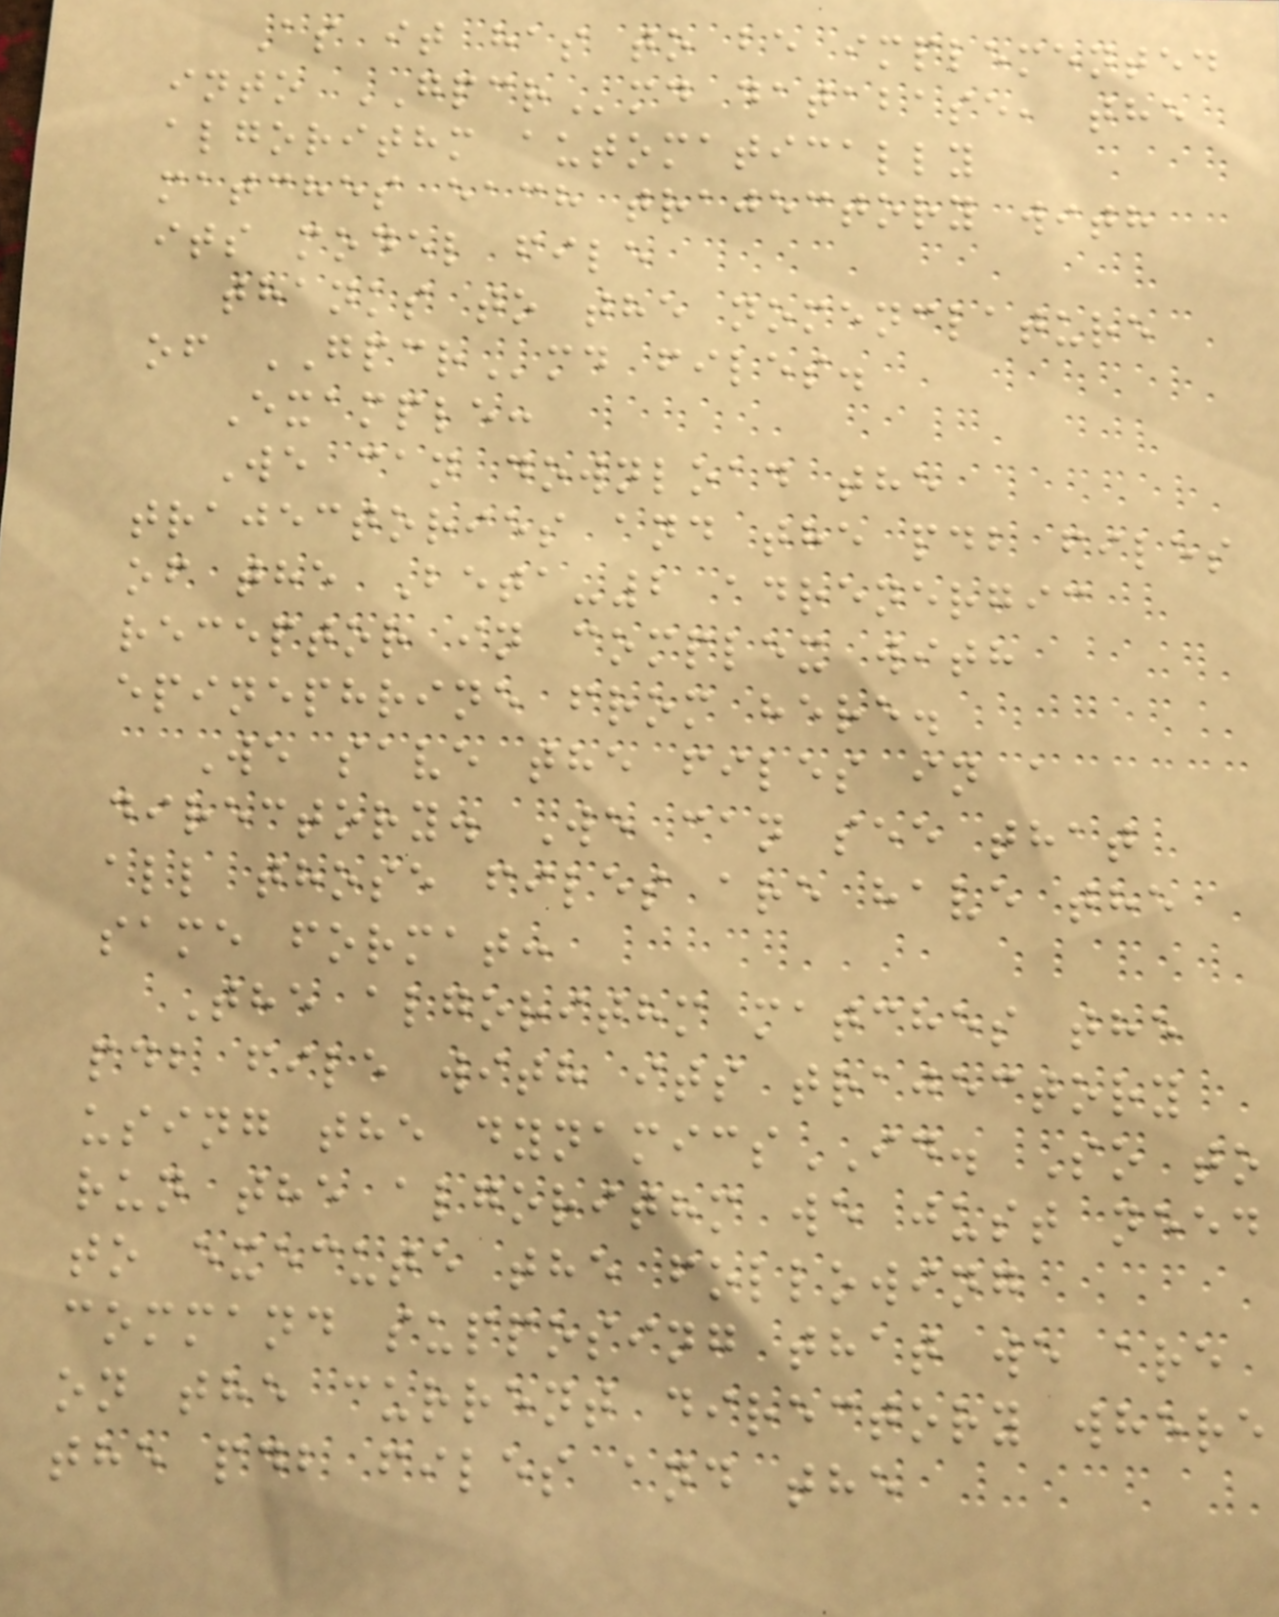As it has to be implemented
into GPCRmd database, the
algorithm automatically
matches each trajectory with
its model file
thanks to the nomenclature
of GPCRmd files.
Example:
We can download the
trajectories and the pdb files
of the Beta-2 adrenergic
receptor in complex with
epinephrine from here.
We save the files in a
directory. We can see that
all those files are have the
same format:
The algorithm matches the
pdb file with its trajectory
using the dynamicsID. So to
run the algorithm we just need
to execute the following
command supposing that we are
on the current directory where
the pdb files and the
